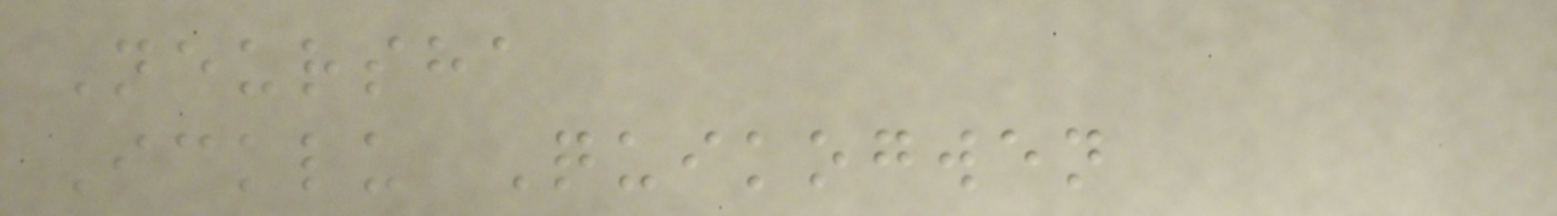Neursha
Icklu Quikogwen
